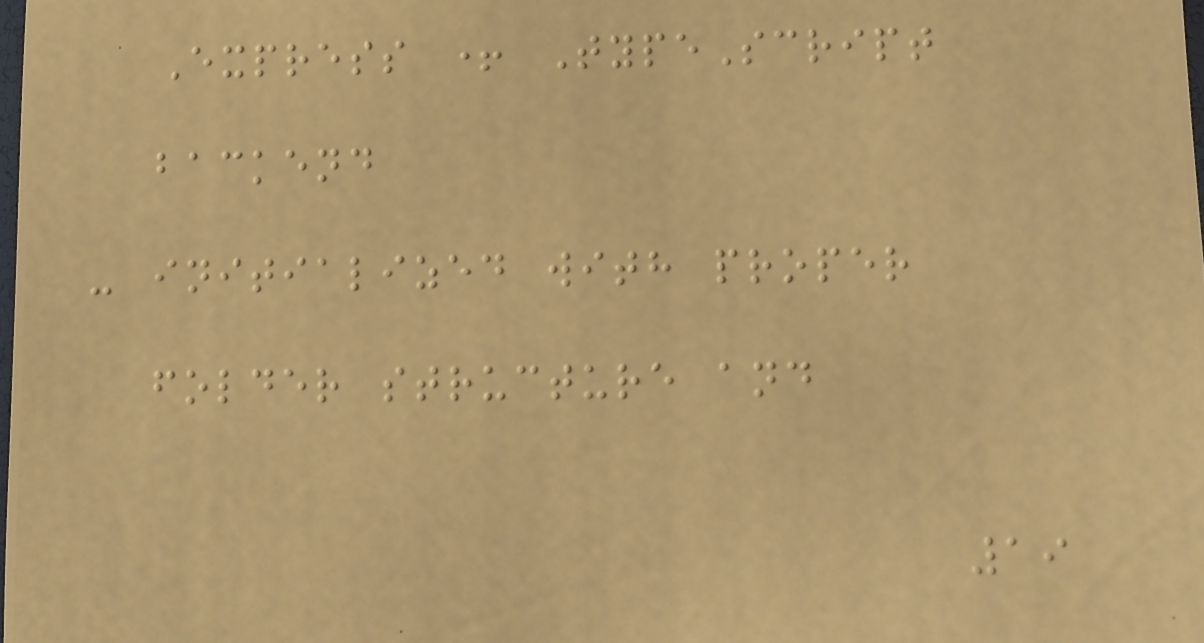Express + TypeScript
backend
- initialized with proper
folder structure and
19
